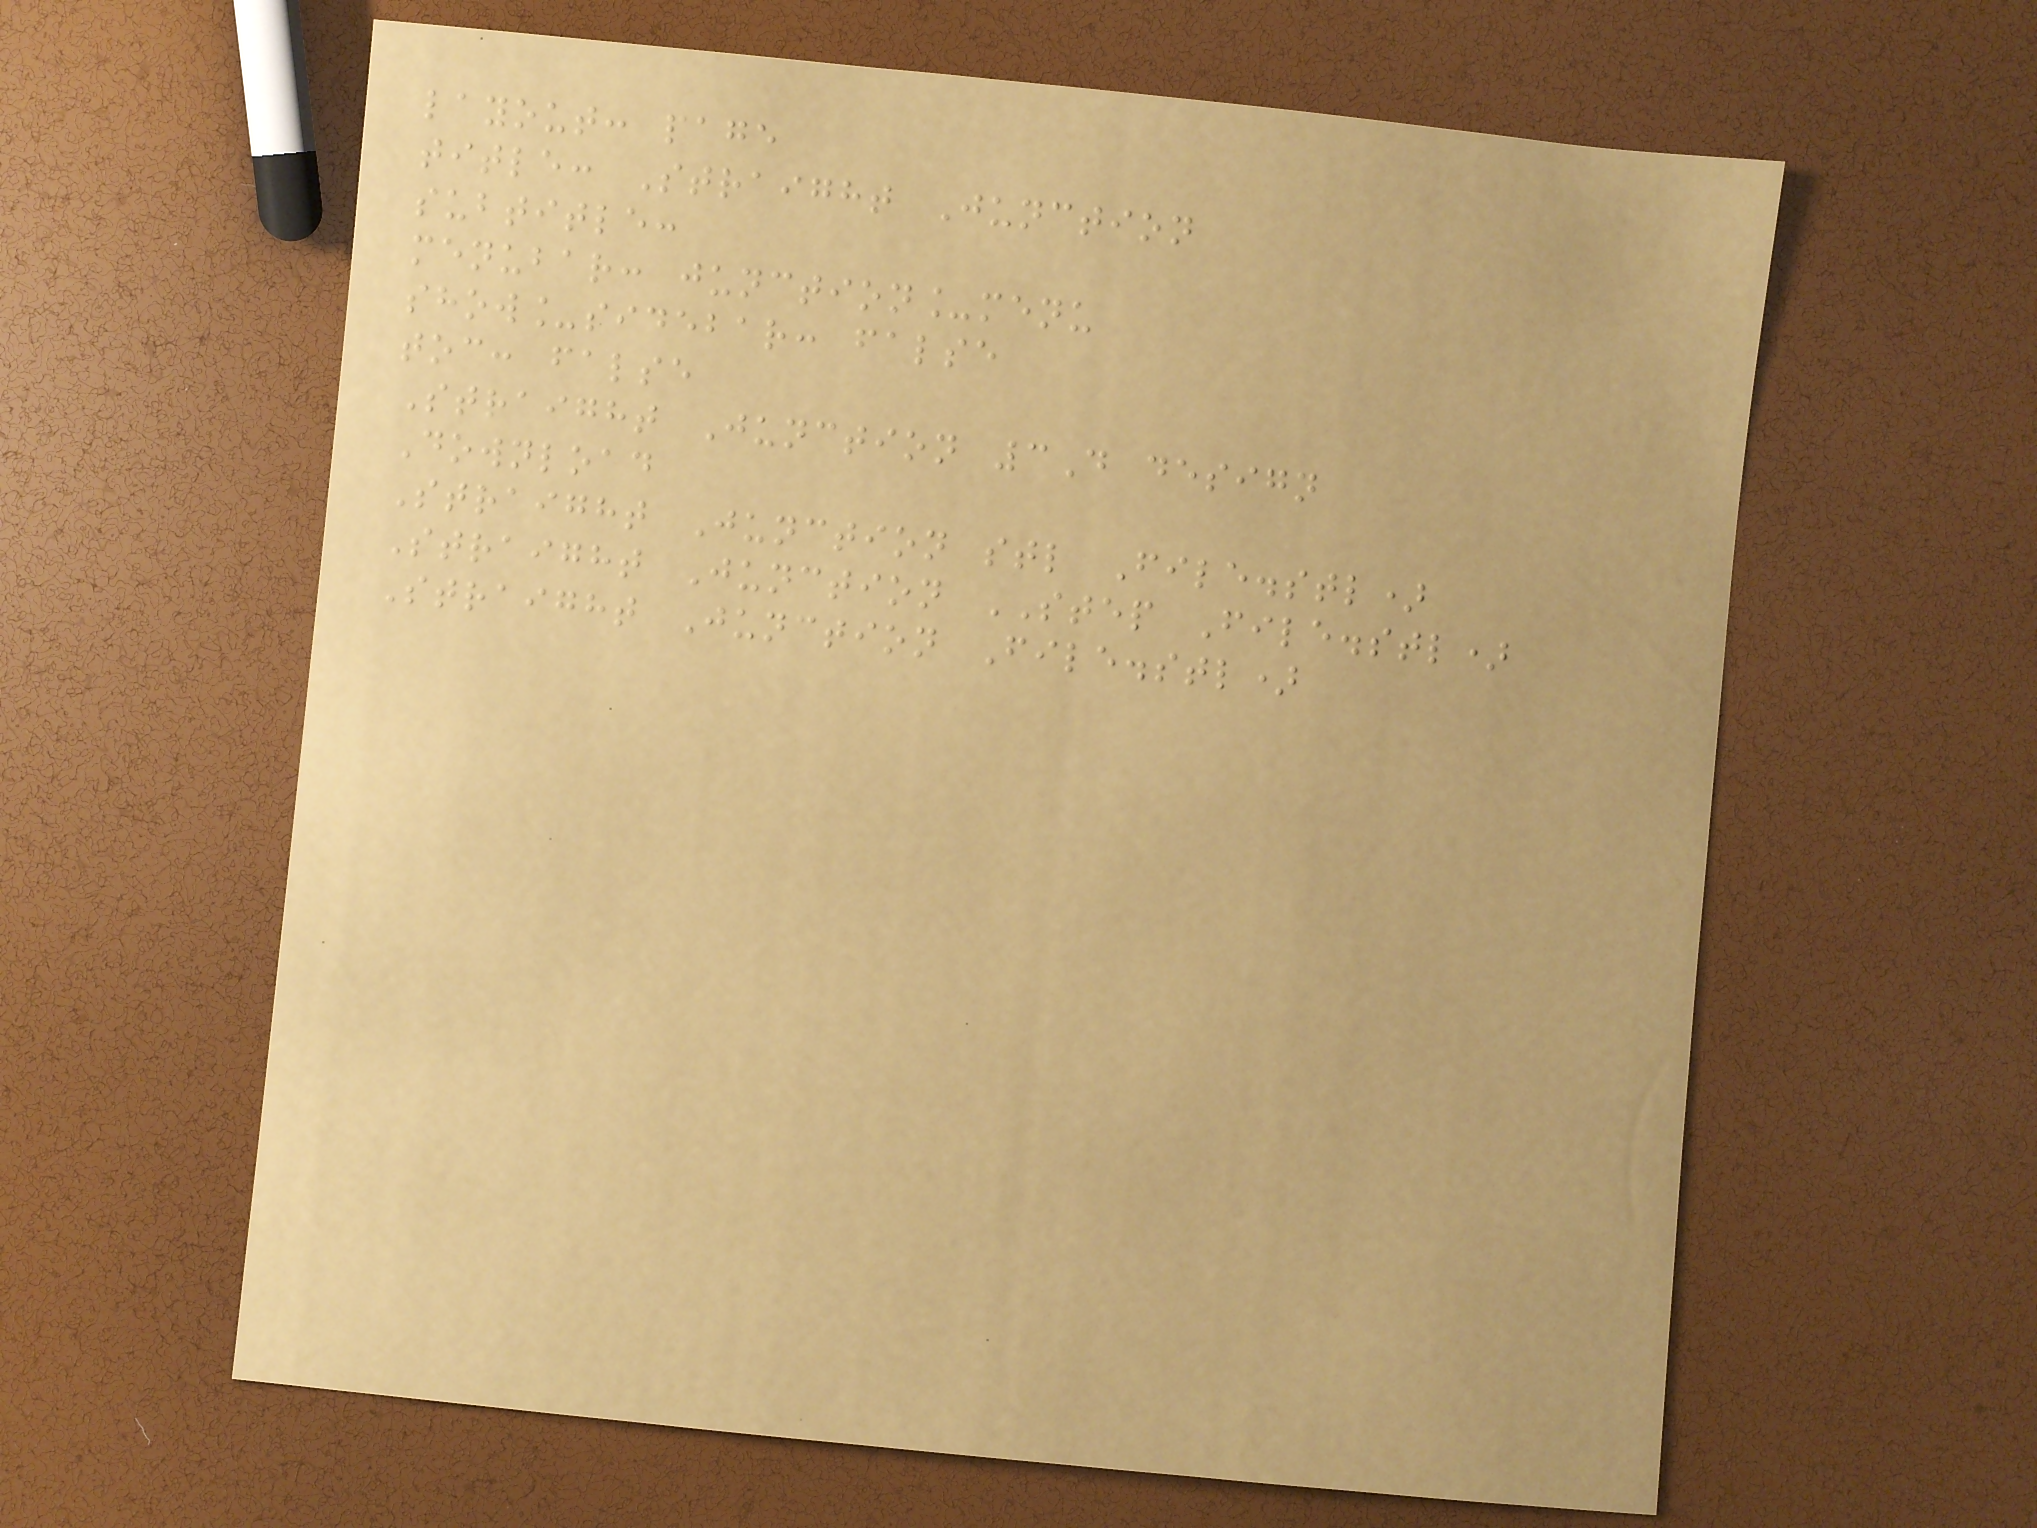layout: page
title: Straight Junction
subtitle:
menubar: junction_menu
show_sidebar: false
toc: false
Straight Junction 3D design
Download
Straight Junction stl File.stl)
Straight Junction STEP File.stl)
Straight Junction File.stl)
